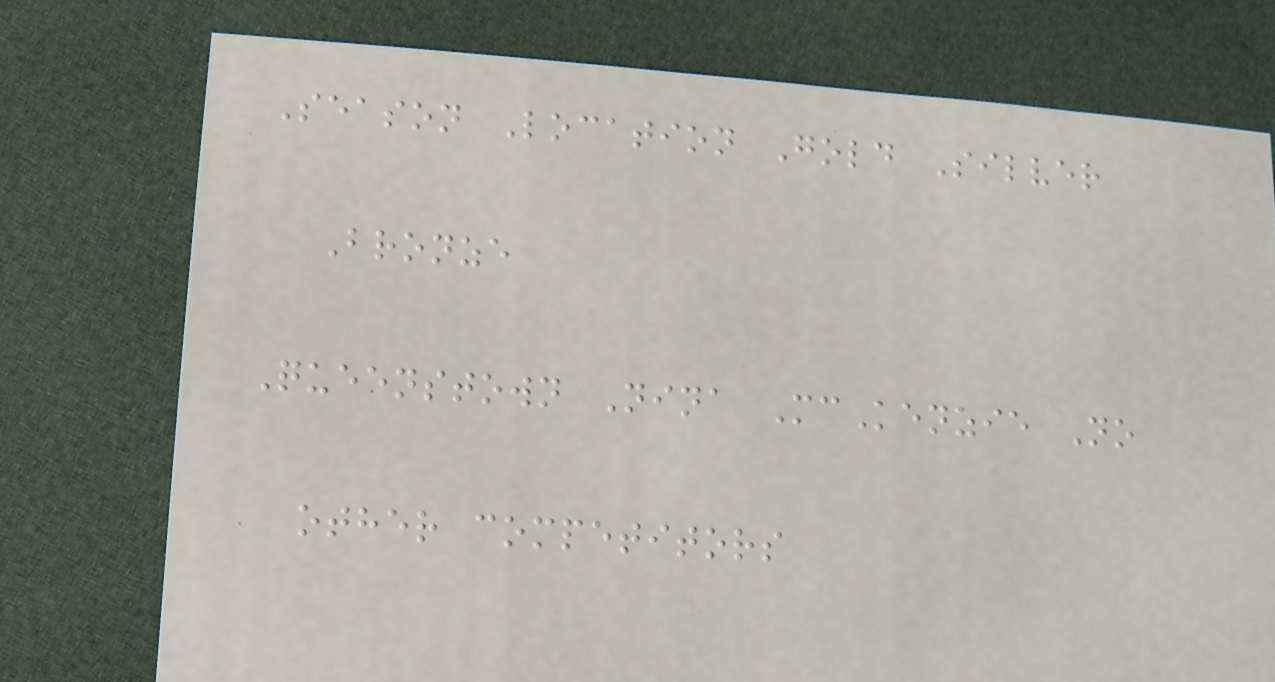Season Location Gold Silver
Bronze
Queenstown Nina McKenzie No
other competitors
